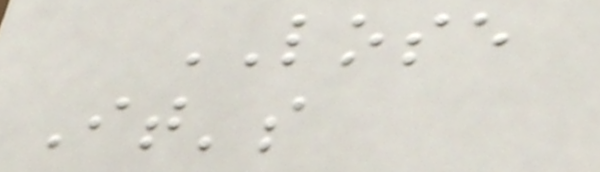LOSE
It's
